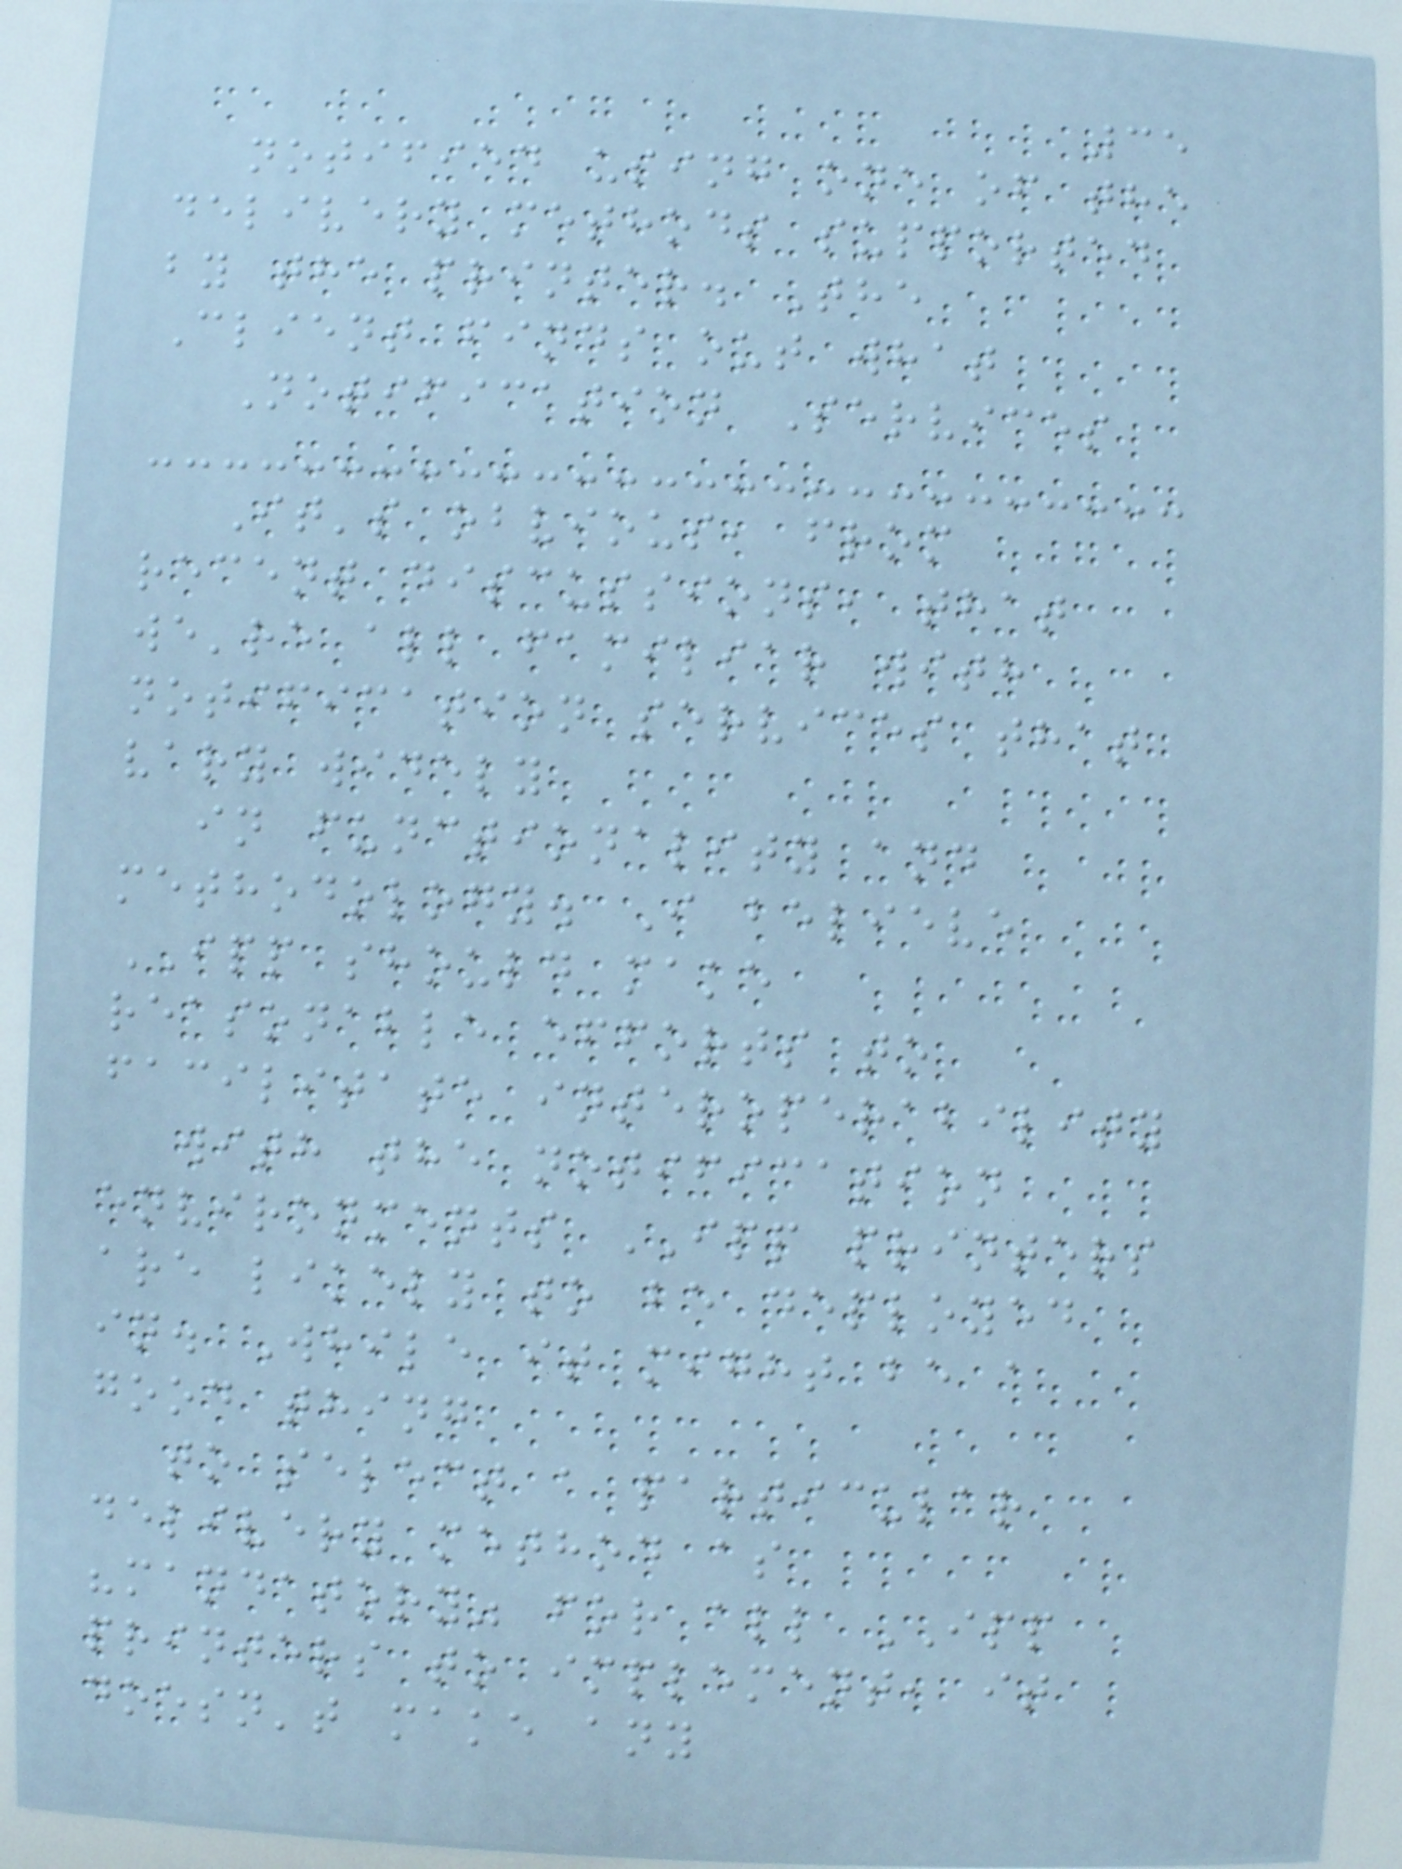35
notified using one of the
delivery methods supported
by the printer. The
Client finds out what
Notification Services
It's obvious, from
recent discussions, that
we're all familiar with
notification services that
vary widely
in functionality and
methodology. I believe
IPP should make
reasonable efforts to
facilitate interoperability
with the notification
environments IPP printers
are likely to be deployed
in. While it might be a
good thing
to select a particular
delivery method as
"mandatory" for all IPP
printers to implement, it
doesn't make any
